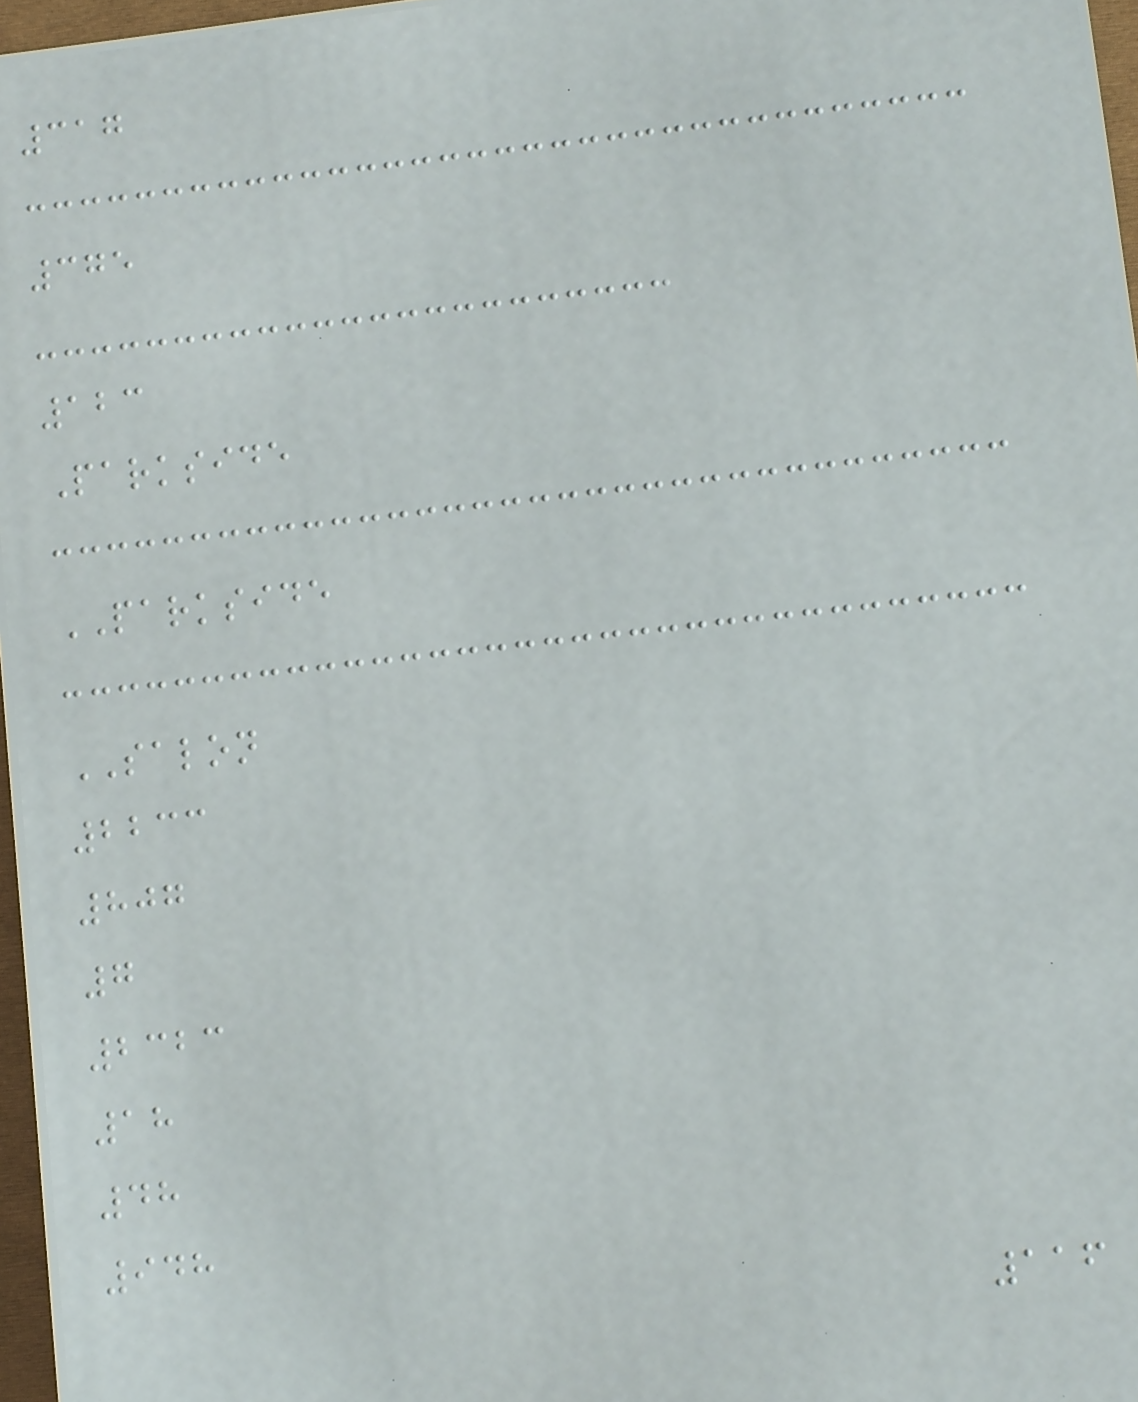317
375
123
Parkside
PARKSIDE
SALON
2233
807
7
2323
18
48
948
116
